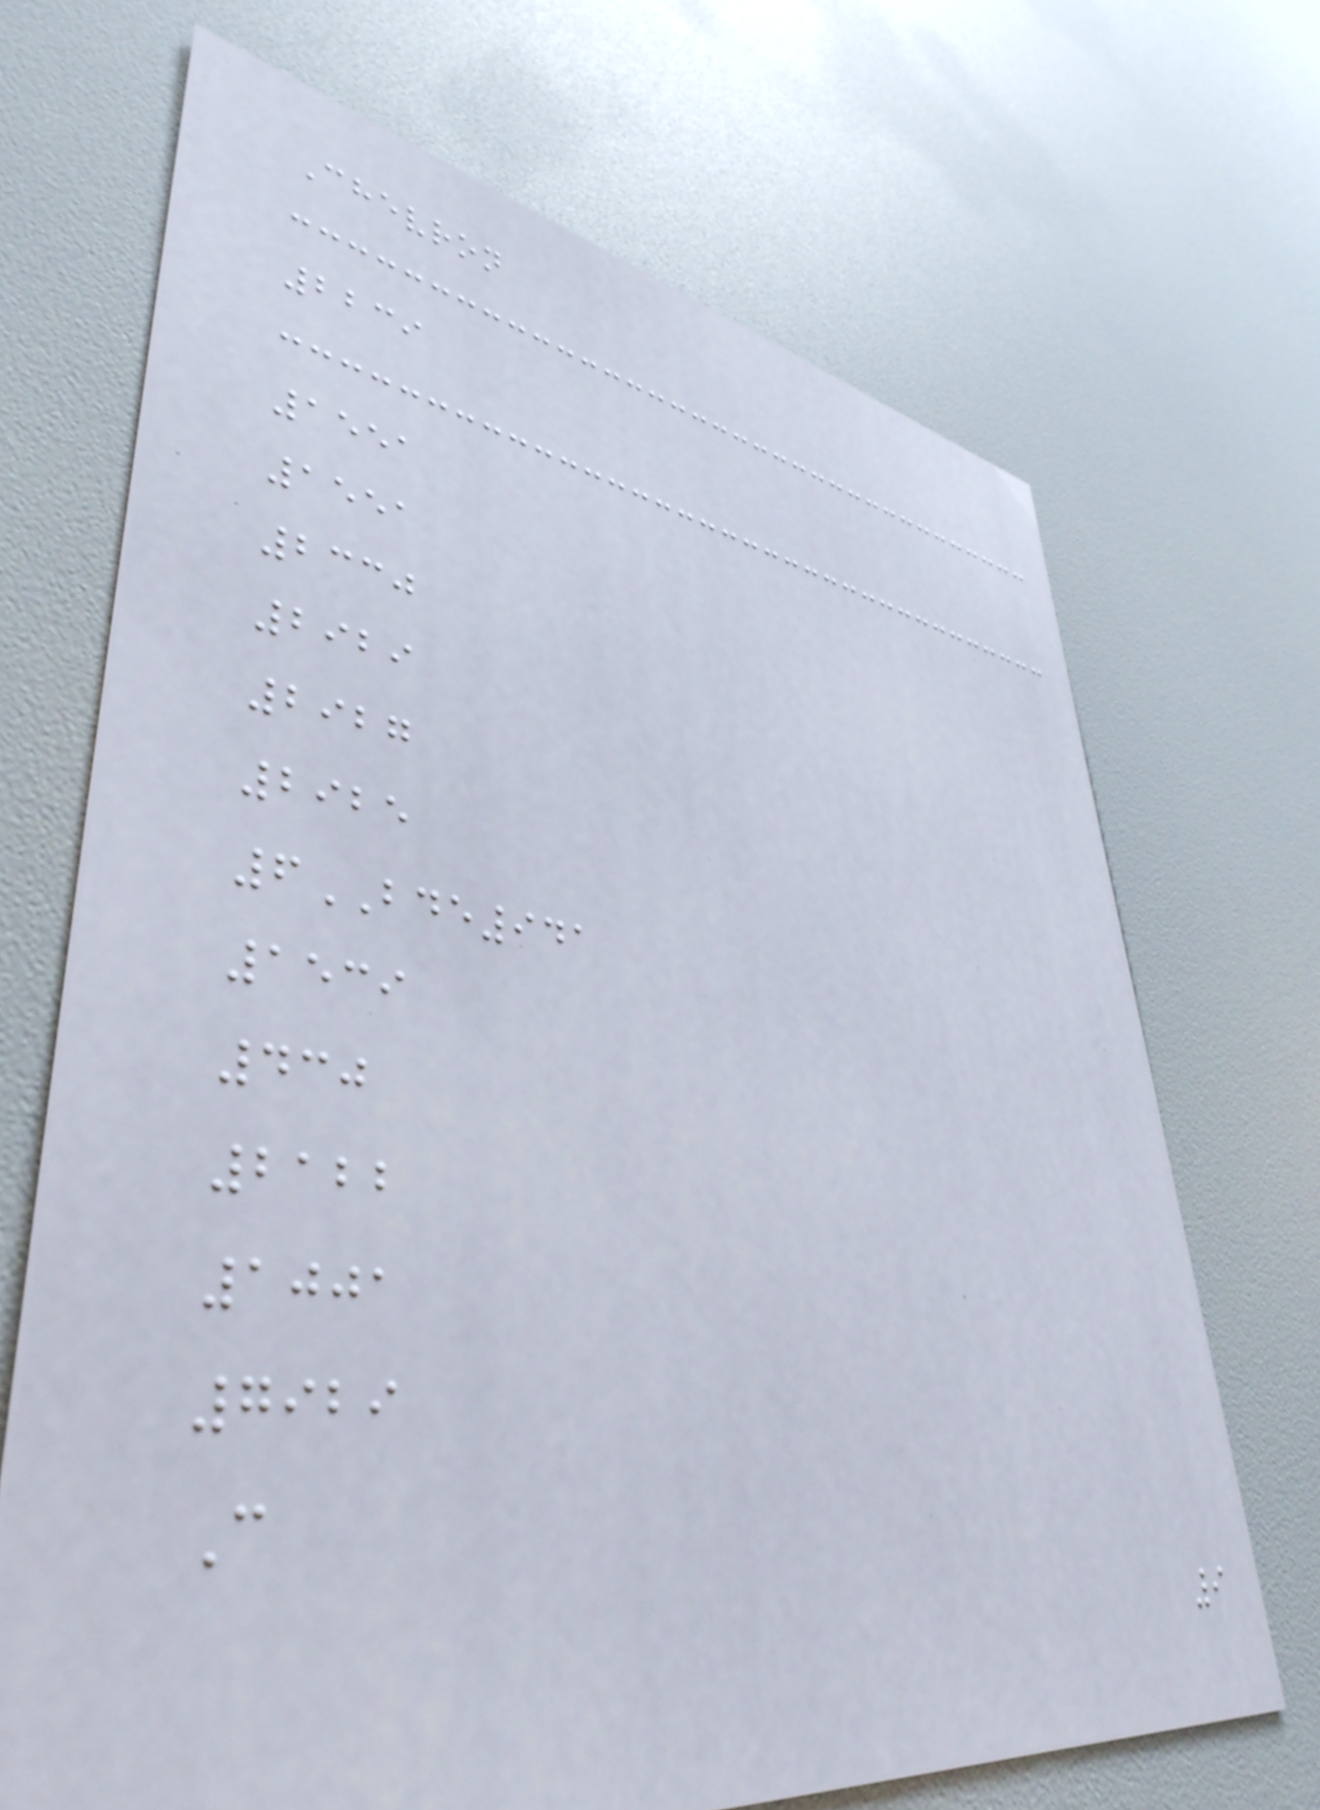Chevron
2239
1551
1551
2330
2929
2927
2925
6BDE941
1539
430
2122
1001
7929
C
9
